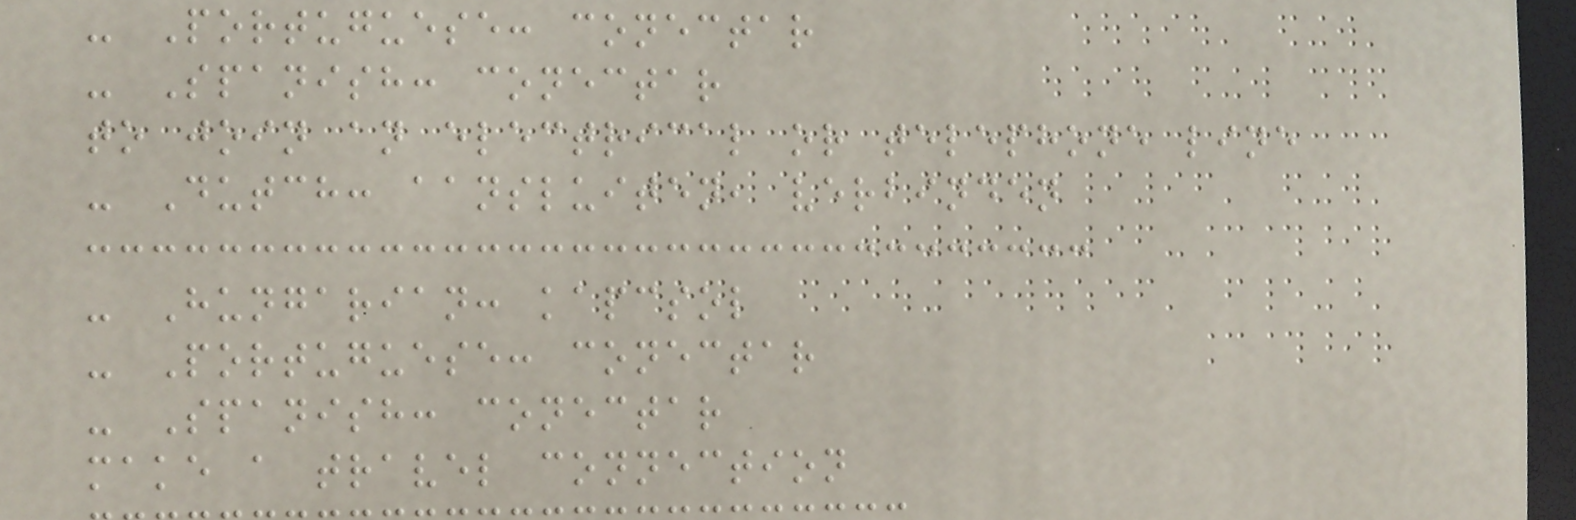- Portuguese: conectar
- Spanish: conectar
to join an electrical or telephone line
- Dutch: aansluiten, verbinden
- Hungarian: kapcsol
- Portuguese: conectar
- Spanish: conectar
make a travel connection
